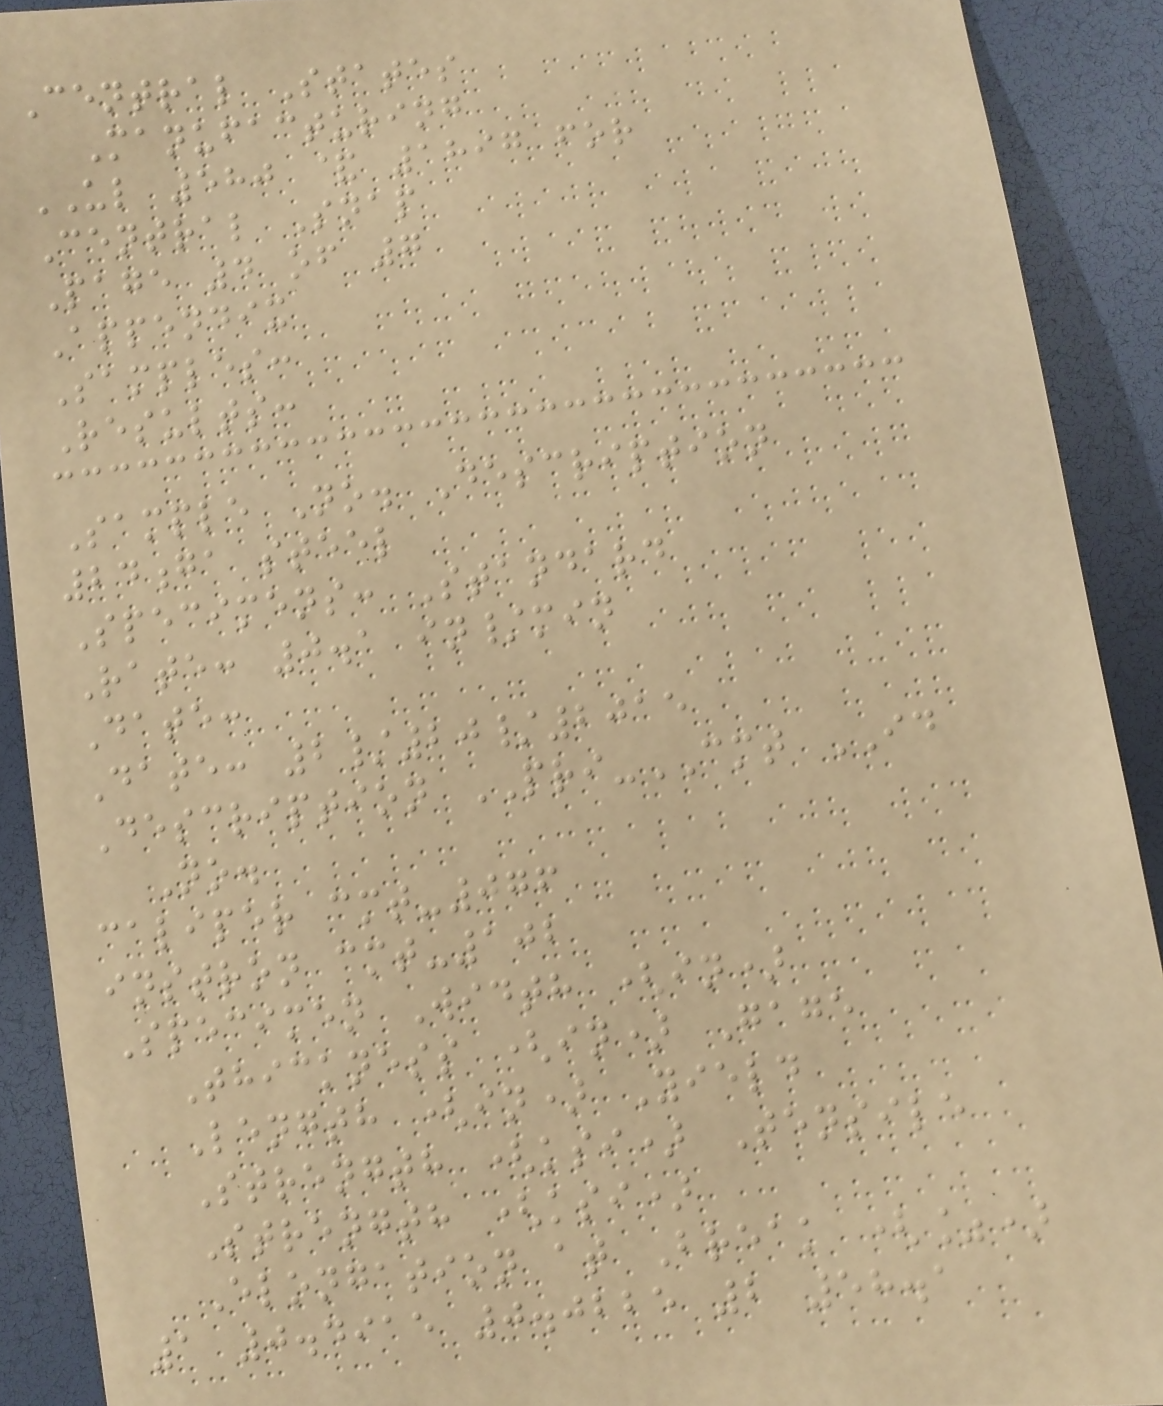Central States
Manufacturing
UL 580 & 1897 for
Central Snap
Page 4 of 7
Appendix
Samples:
Results:
Sample No. Description
24ga steel
Specimens: Standard
Rate: 0.1 in/min
Date:
Date: 2/20/2015
Description PRI-CMT ID
No.
caliper cmt-076
instron cmt-102
Specimen Width (in)
Thickness (in) Gage
Length (in) Yield
Strength (ksi) Tensile
Strength (ksi)
Elongation at Break (%)
1 0.4915 0.0225 2 58.1
